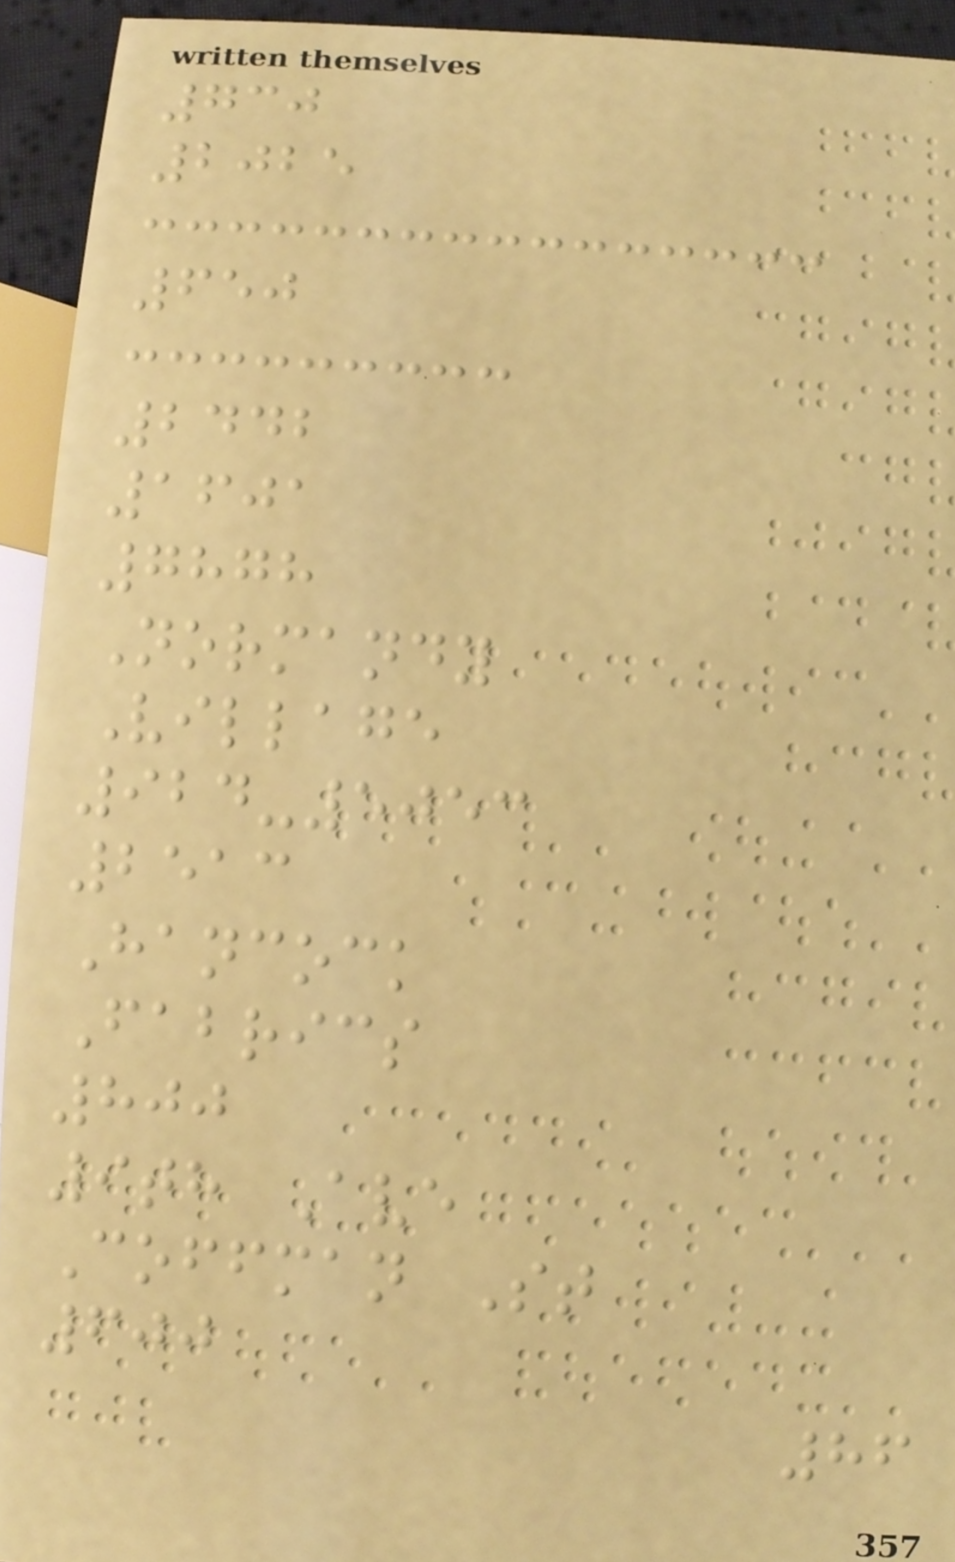730
2025
650
2442
1601
7878
Normandy
Village
924-5053
2513
Hancock
Fabrics
800
9th Ave
Coffman St
600
86
